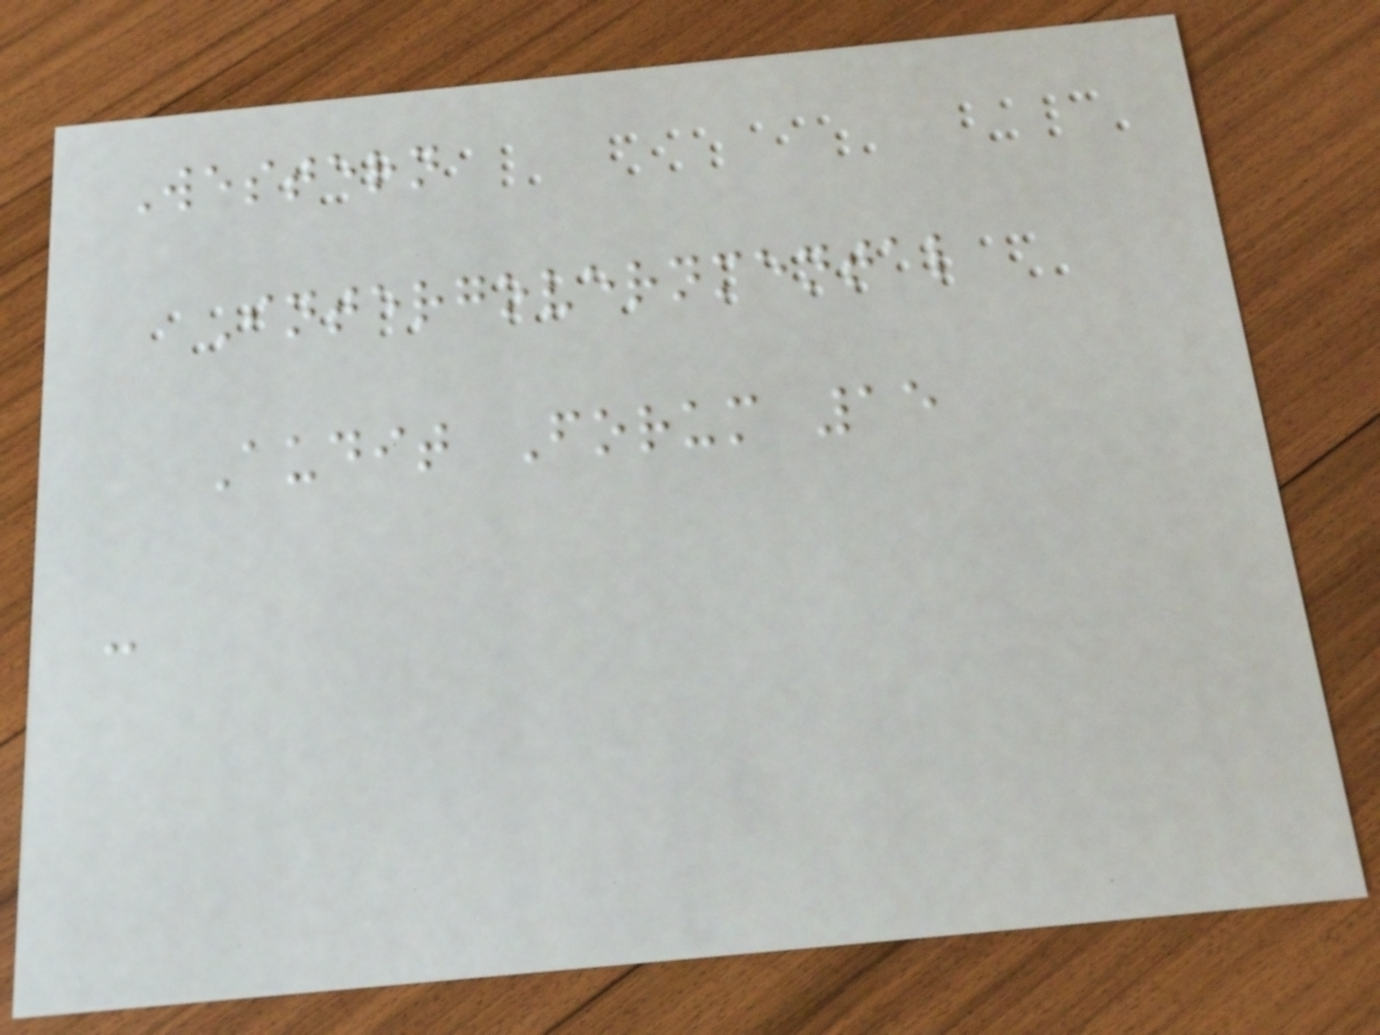Western
Intergovernmental
Audit Forum 15
-
